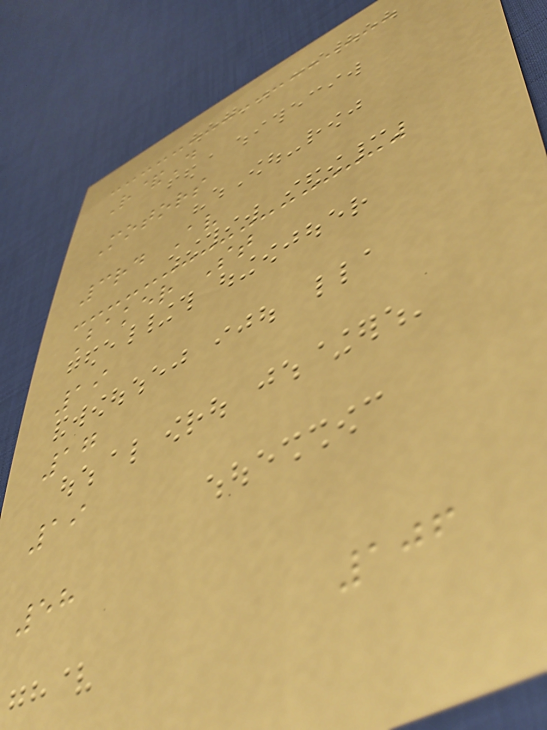R&D
Motors
3rd Av
Baker St
19
17
19
58
106
